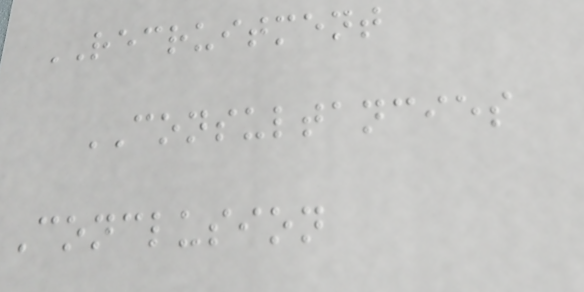RECRUITMENT
CONSULTANCIES
Conclusion
